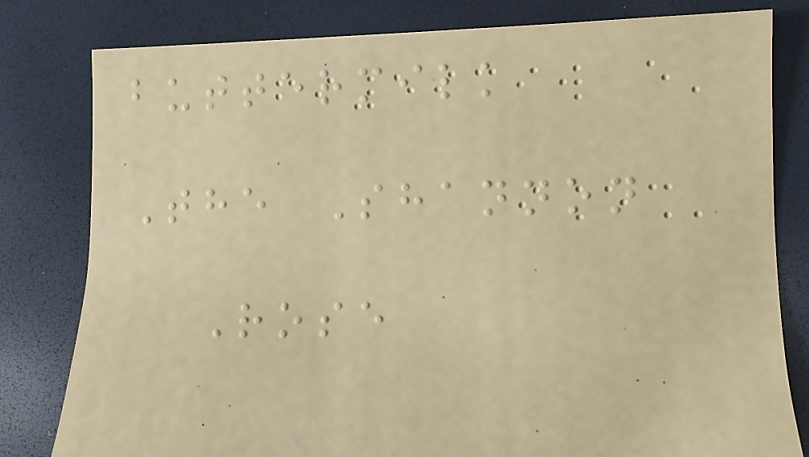buttermilk
The Shannon
Rose
